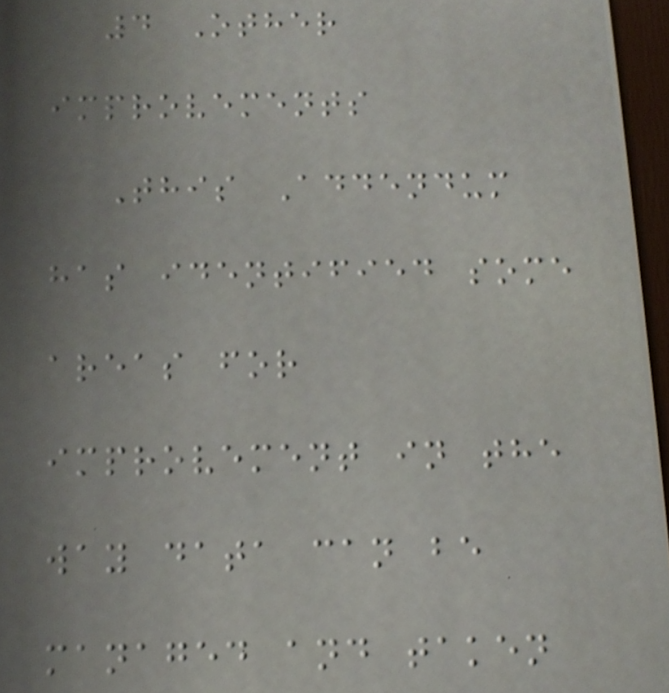4 Other
improvements
This Addendum
has identified some
areas for
improvement in the
way data can be
managed and taken
